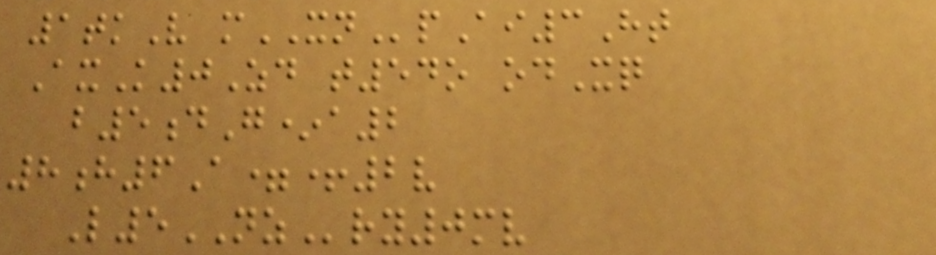1tkV mXNpAi3Ht
AxK0Zd t54o odXq
b5dG*a2
8h6A=+2v
L5NZry0mv
